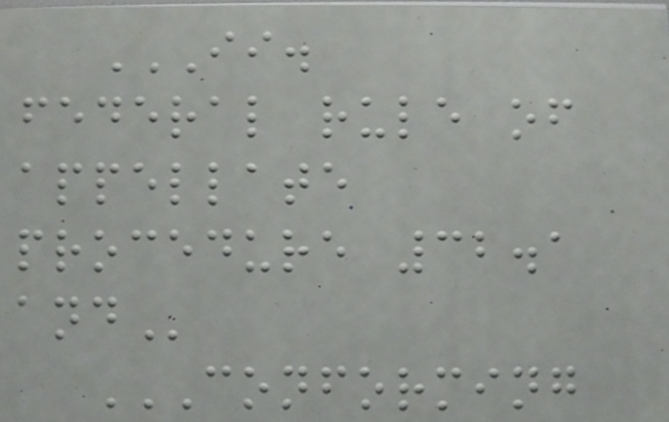II.
FEDERAL RULE OF
APPELLATE
PROCEDURE 32.1
AND
CONFORMING
